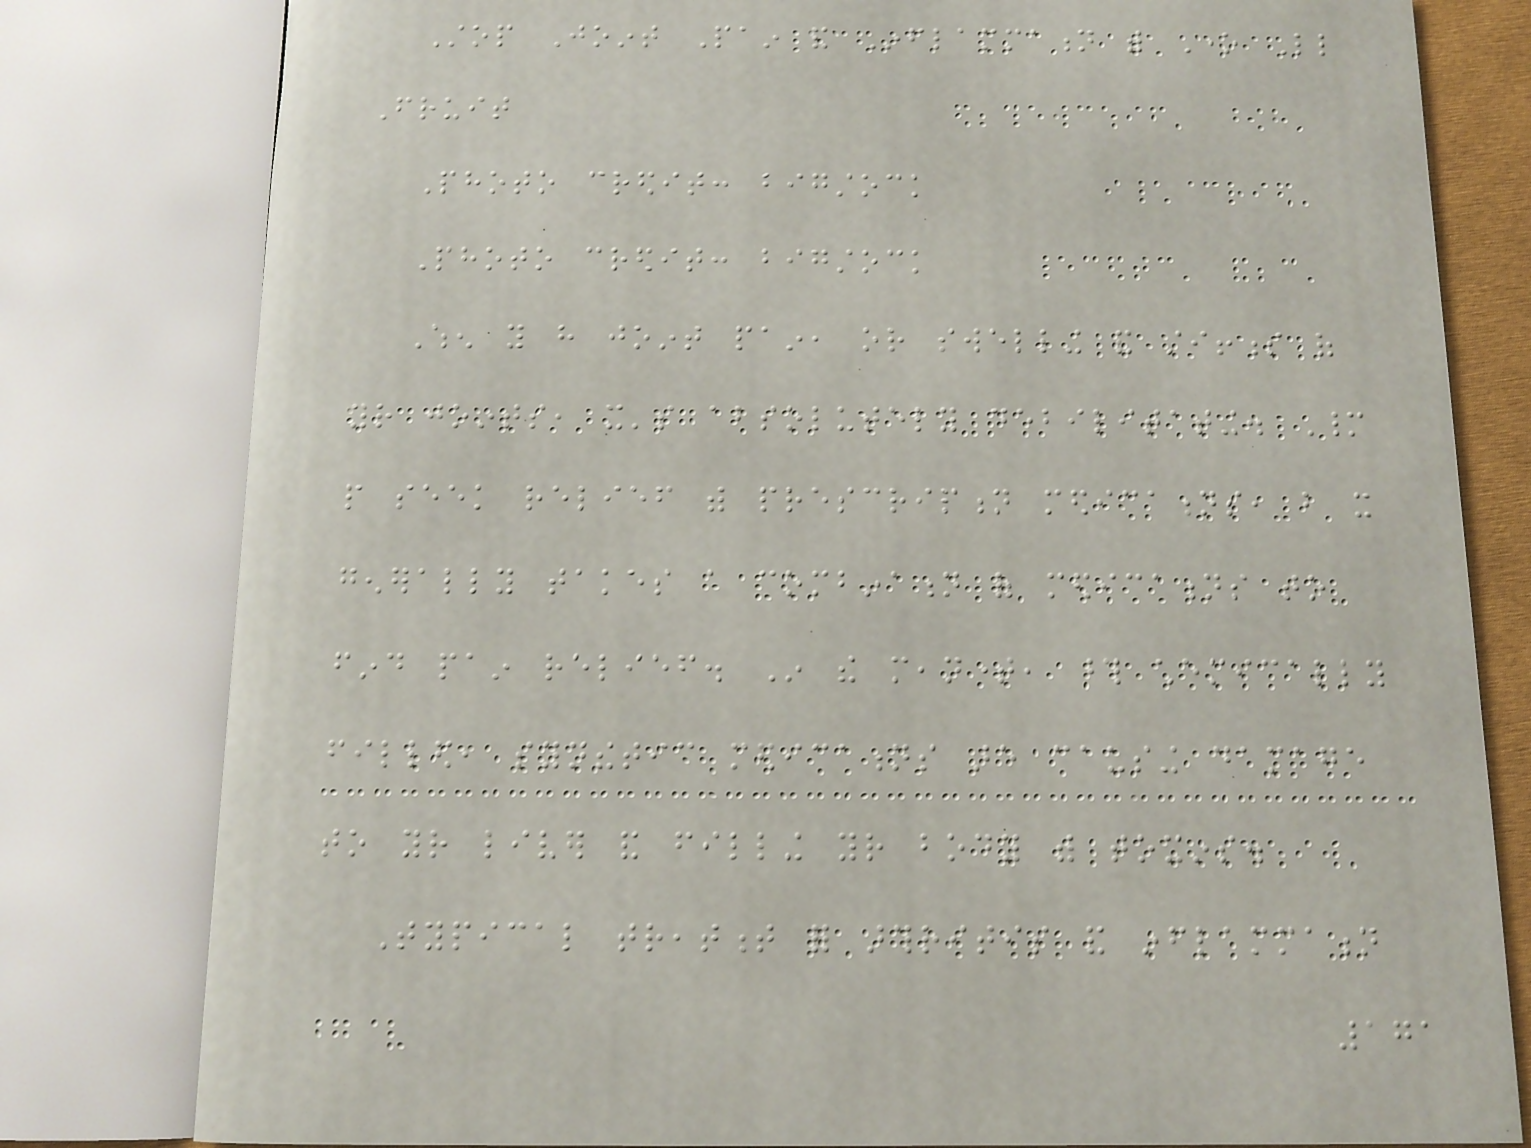Stop Joint Pain and Inflammation with One Little
Fruit
Photo credit: bigstock
Photo credit: bigstock
When you have joint pain, or swelling and stiffness of
your joints, it's absolutely debilitating. Many
people seek relief with prescription medications, but it
generally takes a combination of medications to
find pain relief. In the meantime, those chemically
filled, synthetic medications are causing damage
to your liver and filling your body with toxins.
Typical treatment for arthritis and inflammation
171
